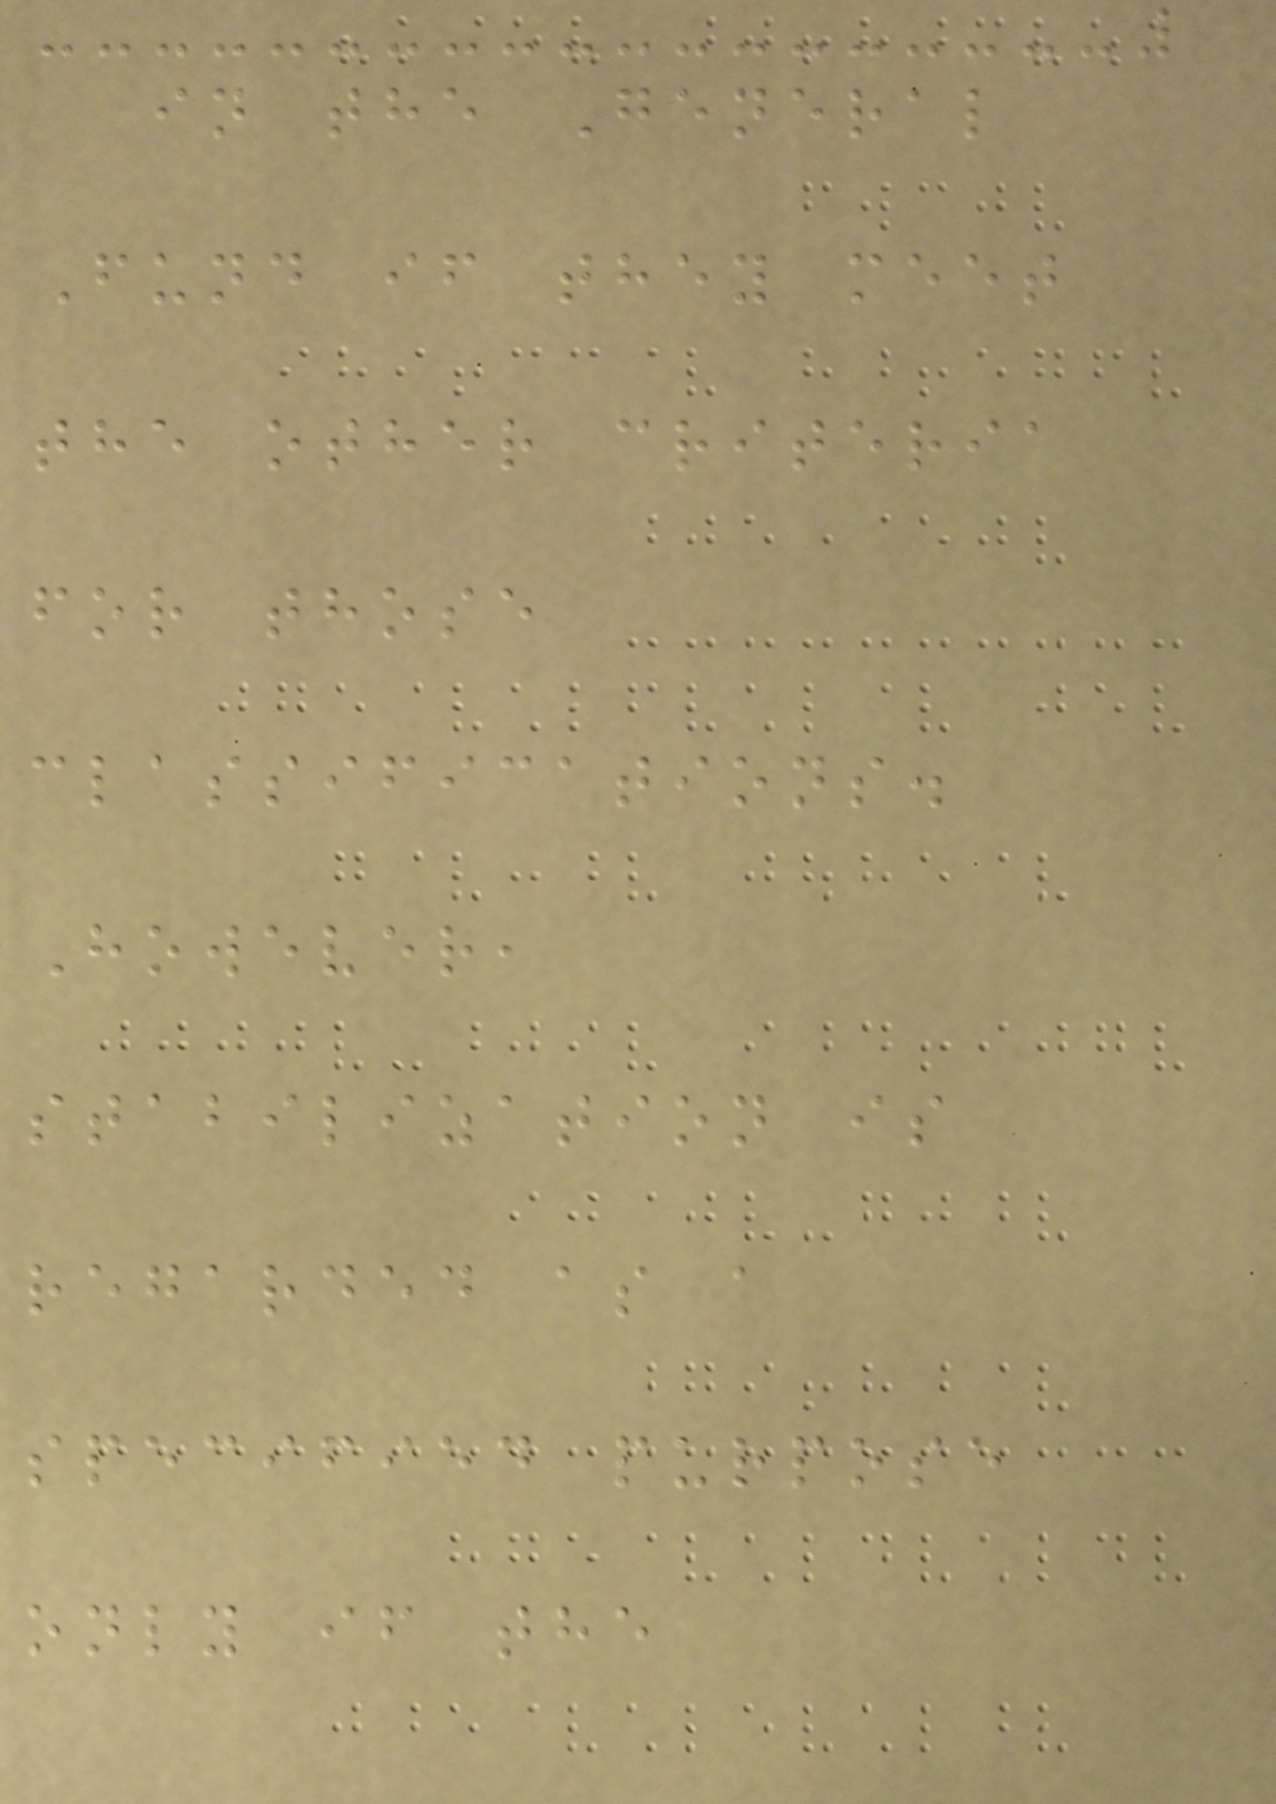in the General
Fund if they meet
the other criteria
for those
classifications.
However,
stabilization is
regarded as a
specified purpose
only if the
